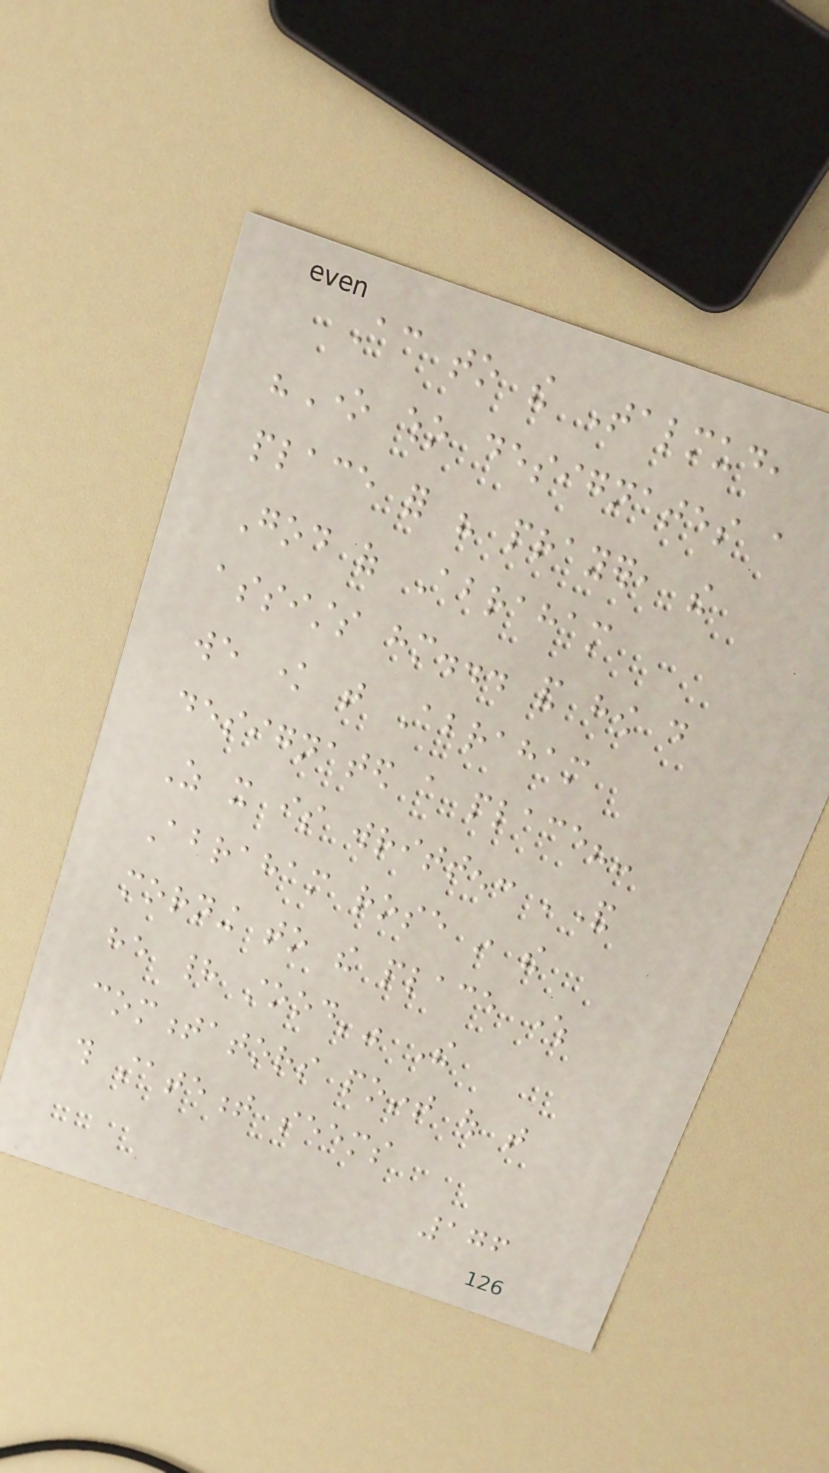According to the Talmud,
"One who designates a
place for his prayer, the
God of Abraham
assists him... and how do
we know that Abraham
designated a place?-
As it is written: 'And
Abraham rose in the
morning to the place where
he had stood'" The
commentators point out that
this statement seems
176
